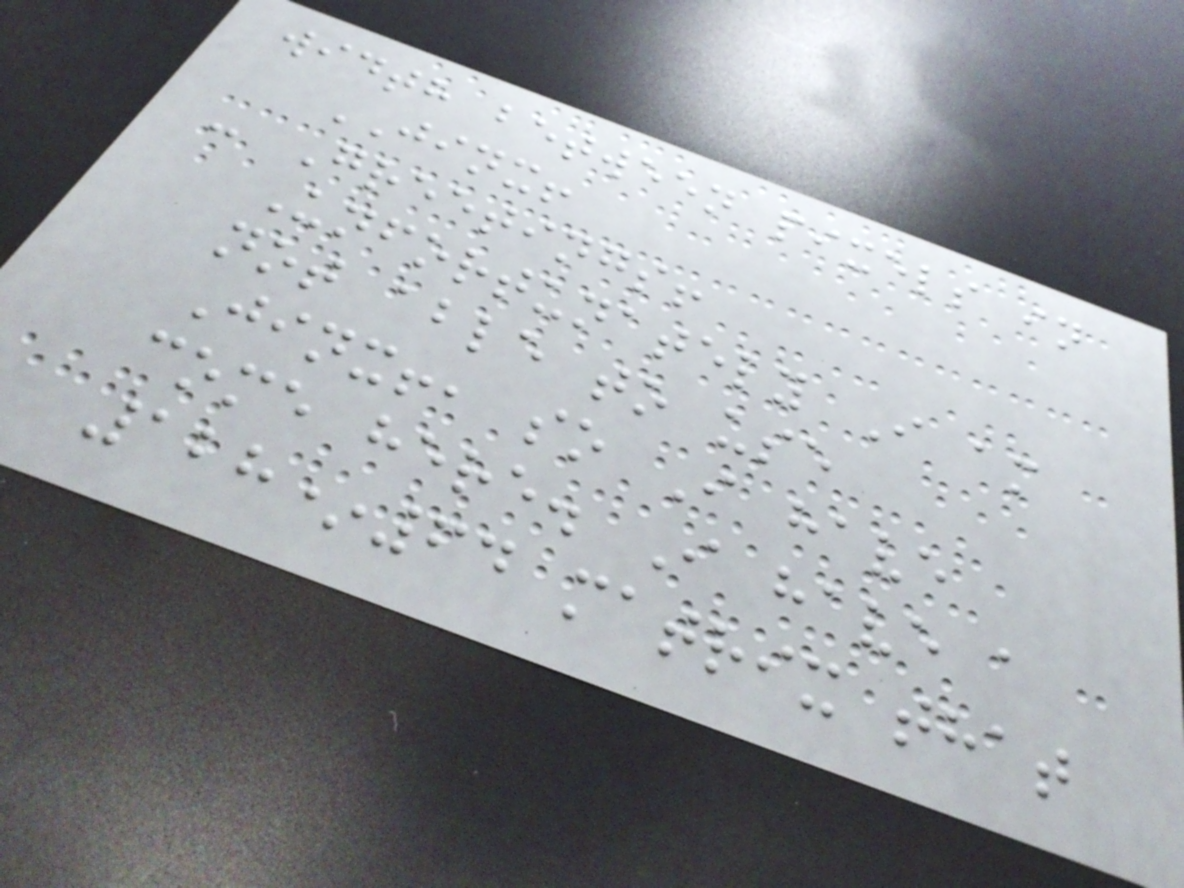width between pixels in
JINX!
- Greetings!
Unfortunately I am
not able to use
Jinx!, so I have
come here. I have a
128*64 matrix that
